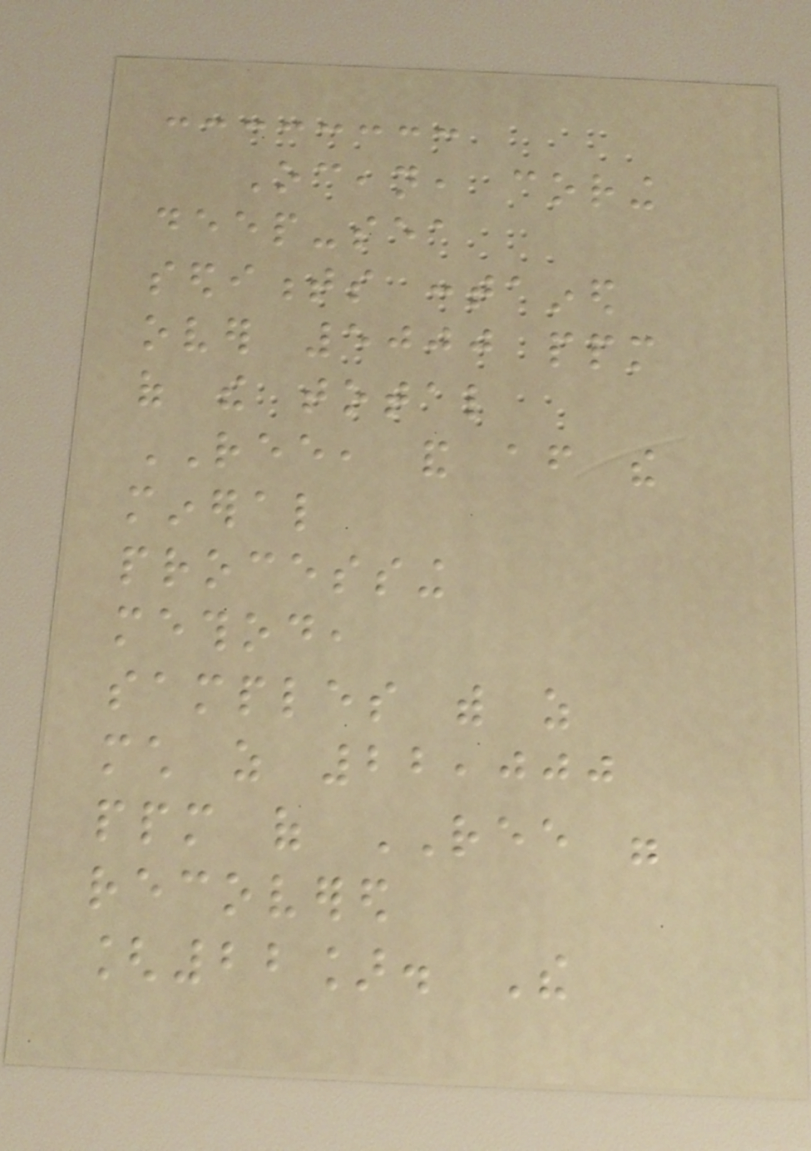Ocean, coring
deep-sea
sediments contained
over 5000 ppm
of the total
REE, and after the
mineral
processing
method,
samples with as
much as 22,000
ppm of REE were
recovered
[22]. The
